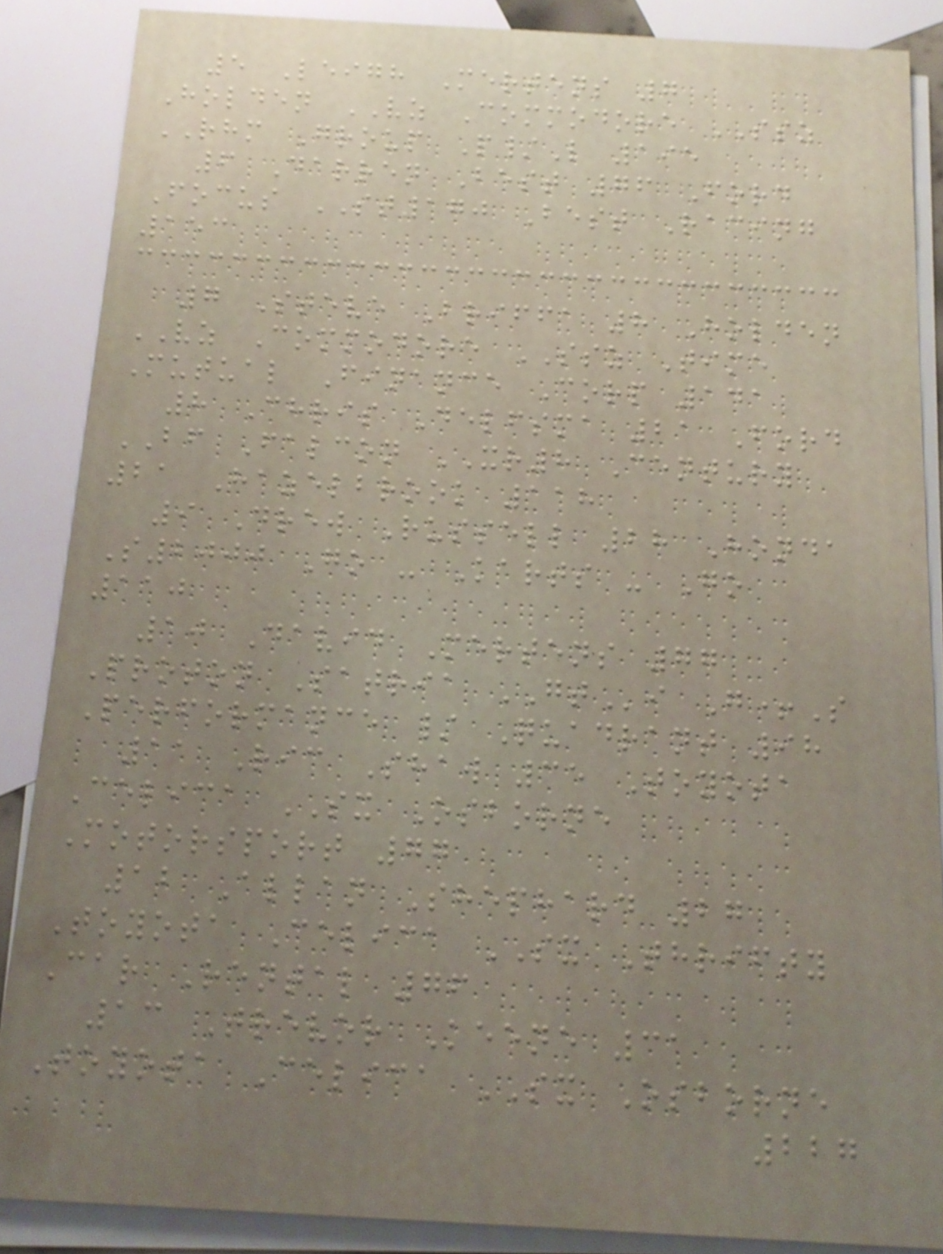5 Leigh Mertens 7
Holden VZ Commodore SSZ
RHM Group P/L 195
6 Darren Best 76 Ford
Focus ST170 Best Racing
153
7 Steve Briffa 8 Holden
VZ Commodore SSZ Time
Mutual Finance Corp 141
8 Chris Delfsma 21 Ford
BF Falcon XR8 Century
21 Hazelbrook 118
9 Drew Russell 28 Honda
S2000 Go - Karts - Go
110
10 David Mertens 77
Proton Satria GTi G+S
Performance / Quadrant 98
11 Ric Shaw 35 Toyota
Celica SX Osborne
Motorsport 77
12 Allan Shephard 27
Toyota Celica SX Thrifty
Car Rental 76
13 Trevor Keene 31
Toyota Celica SX Osborne
227
